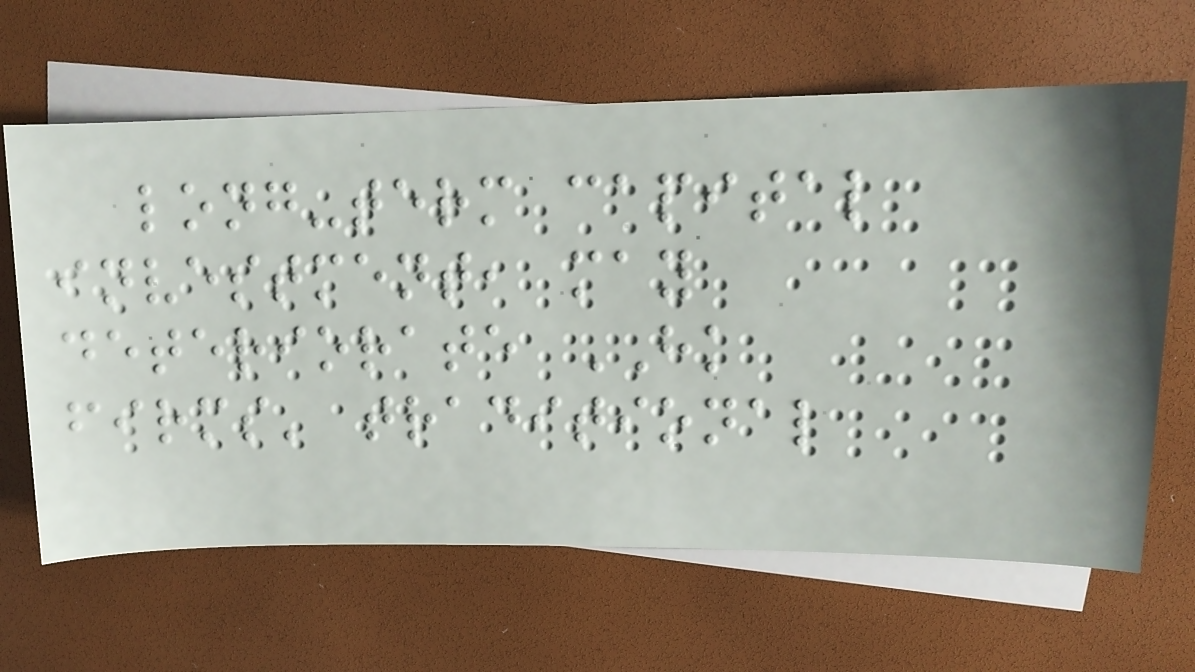long-term capital
investment, may
deteriorate HK
firms' traditional
